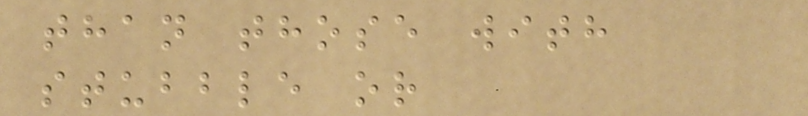than those with
stubble or
